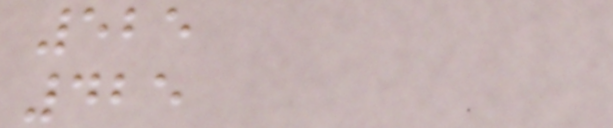525
425
